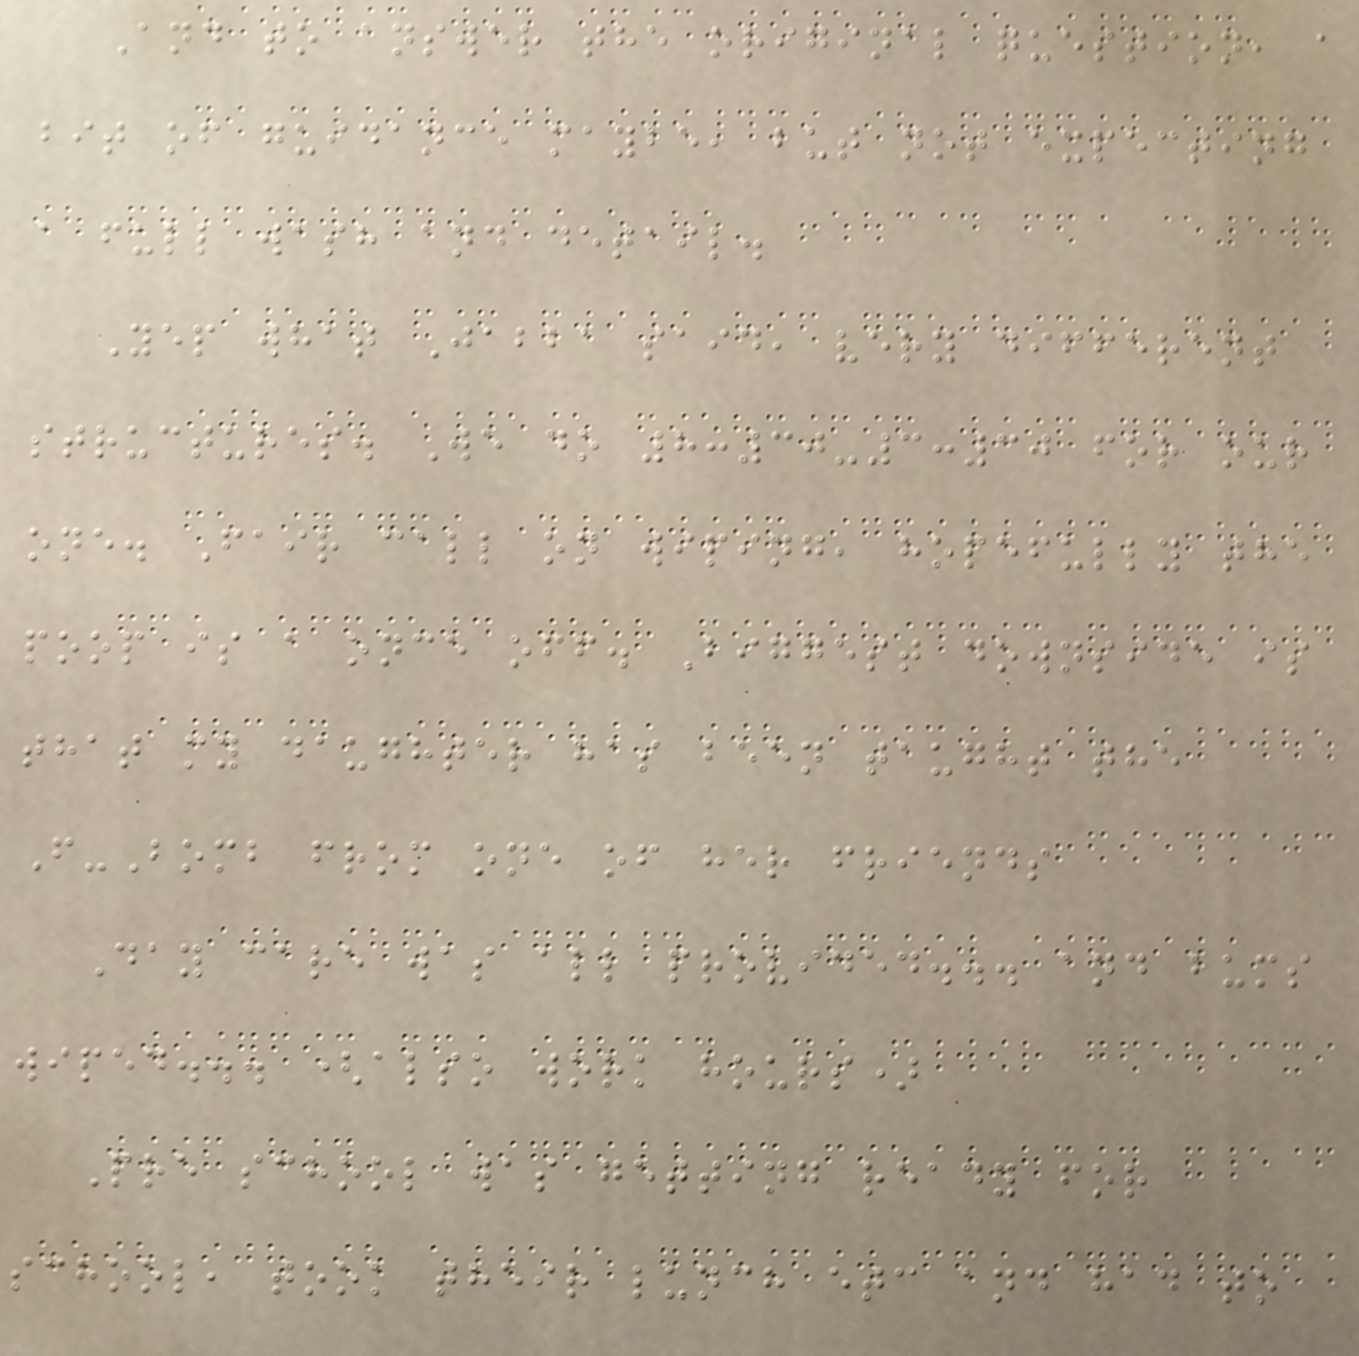And to answer the original question, a
bit of guidance maybe, but not expecting
a full wash and detail.
Yep what Jabba said, very different
structures. We do 8:30-3:30 for our
one. Fair call on wiping, hopefully the
poop is a once off. Biggest downside is
that my daughter has been taught the
F-Bomb from one of her friends
Day care was all provided... and bums
wiped... (also work hours)
Pre school was getting ready for
school, took their lunch etc and had to
